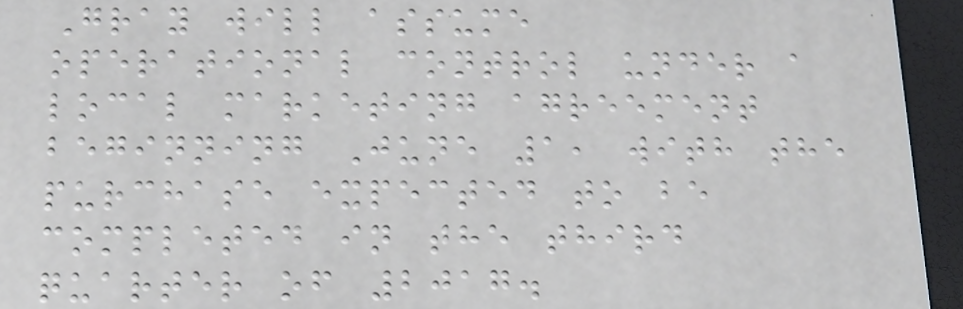Gray will assume
operational control under a
local marketing agreement
beginning June 1, with the
purchase expected to be
completed in the third
quarter of 2017.
